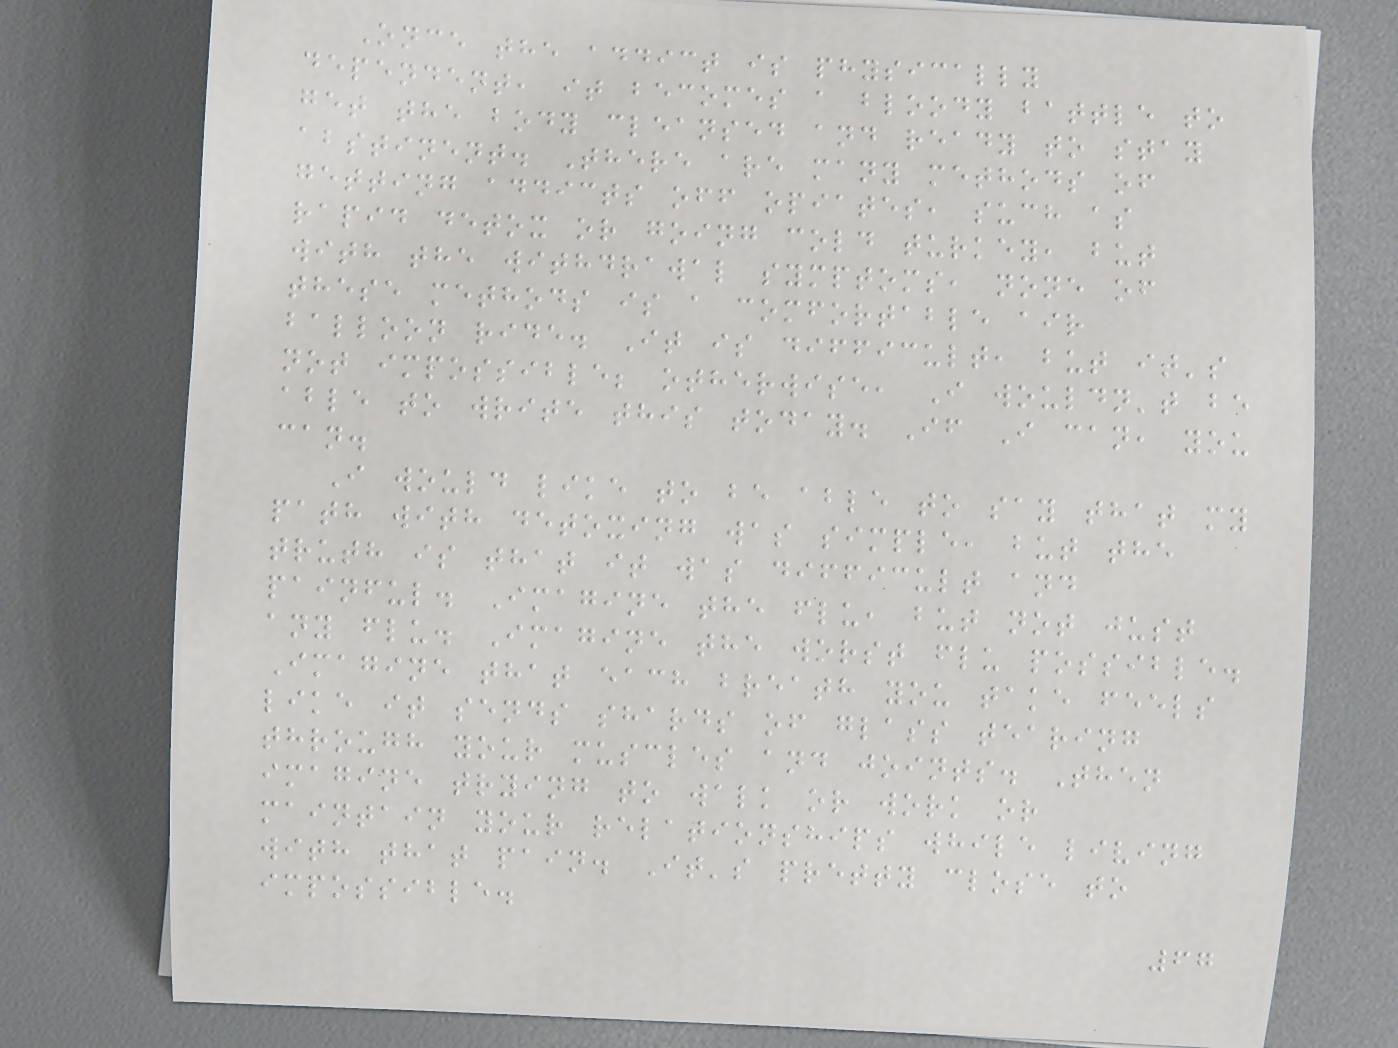Once the addict is physically
dependent, it becomes a bloody battle to
get the body cleansed and ready to stay
abstinent. There are many methods of
getting addicts off opiates, such as
rapid detox or going cold turkey, but
with the withdrawal symptoms, none of
these methods is a comfortable air
balloon ride. It is difficult, but it's
not impossible; otherwise, I wouldn't be
able to write this today. If I can, you
can.
I would like to be able to say that my
path with detoxing was simple, but the
truth is that it was difficult and
painful. Imagine the flu, but not just
any flu. Imagine the worst flu possible.
Imagine that each breath you take feels
like it sends shards of glass tearing
through your muscles and joints. Then
imagine trying to walk or work or
maintain your relationships while living
with that pain. It's pretty close to
impossible.
67
